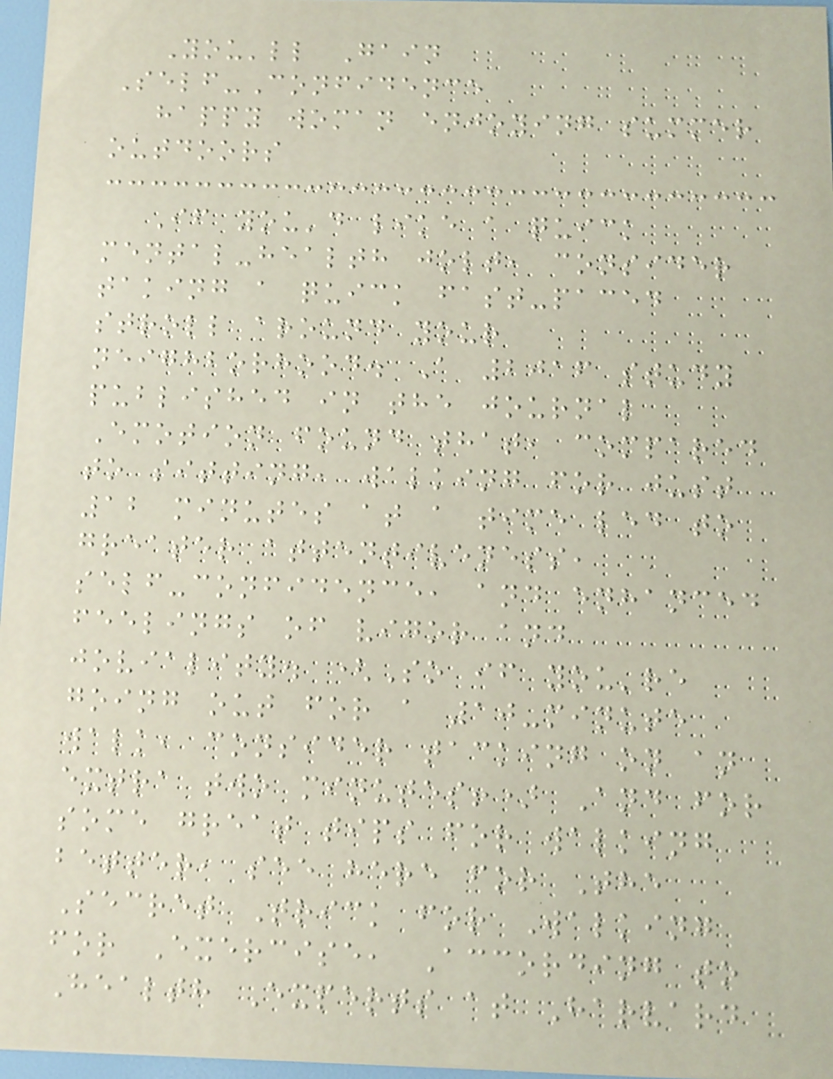You'll Gain
Self-Confidence
happy woman enjoying summer
outdoors
If you'd like a quick
mental-health jolt, consider
taking a quick fast-paced
stroll around your
neighborhood. A 2016 study
published in the journal
Emotion found that, compared
to sitting, walking for just
12 minutes at a time led to
greater attentiveness,
self-confidence, and enhanced
feelings of vigor and
joviality. (So if you're
going out for a 10-minute
walk, consider tacking on an
extra two minutes!) And for
some great tips for walking
better, see here for The
Secret Trick for Walking
for Exercise, According to
Health Experts at Harvard
